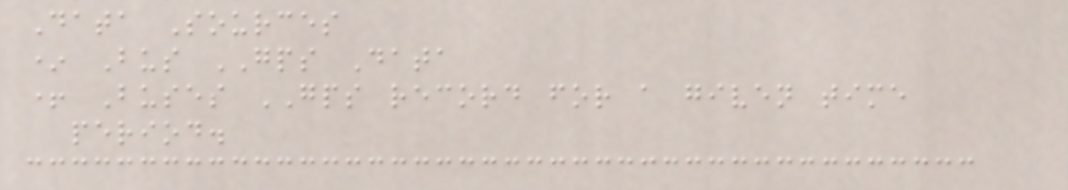Data Sources
* Bus GPS Data
+ Buses GPS record for a given time
period.
